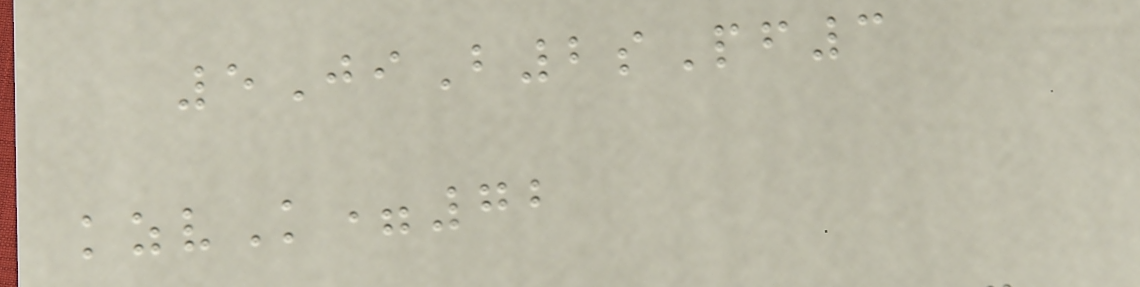5JiB2sPf3
kzvK=72
